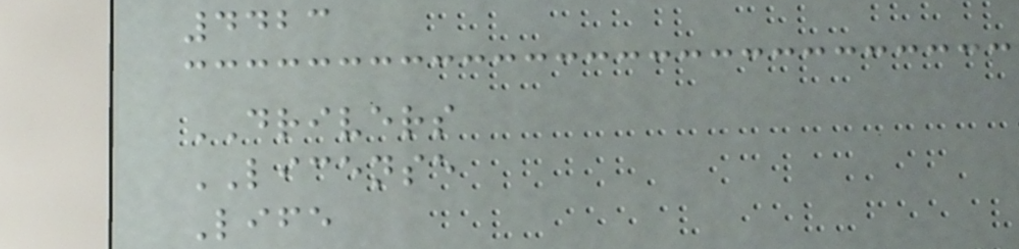4423
DRIVERS
LICENSE
Life
